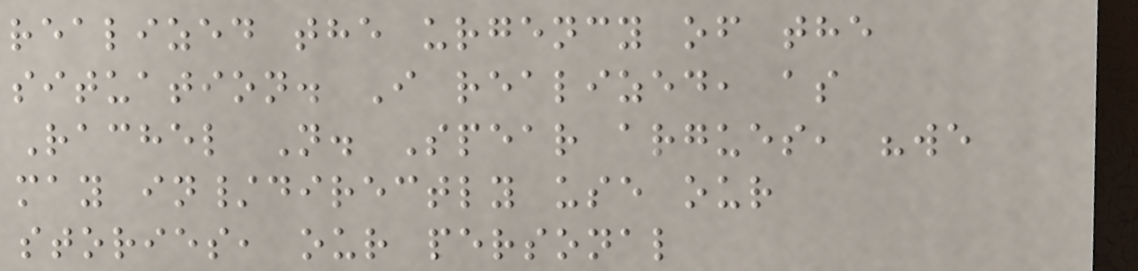realized the urgency of the
situation. I realized, as
Rachel N. Spear argues, "we
may in/directly use our
stories, our personal
